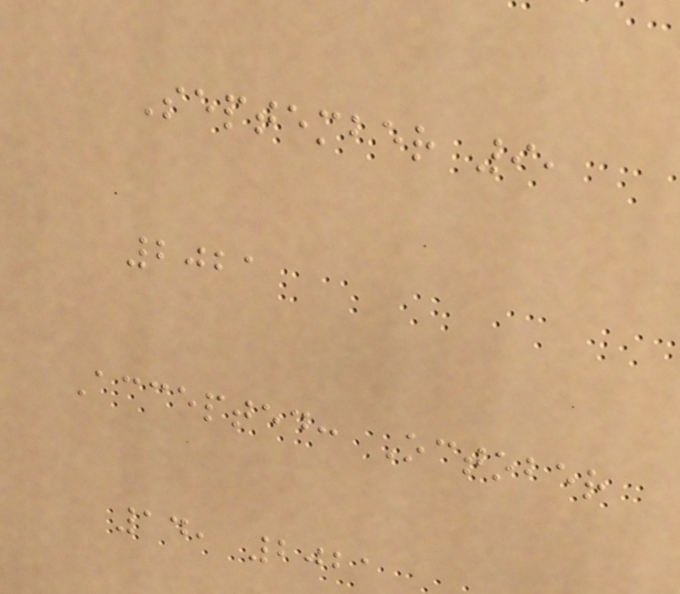September 9,
2021
Accepted: October
14, 2021
